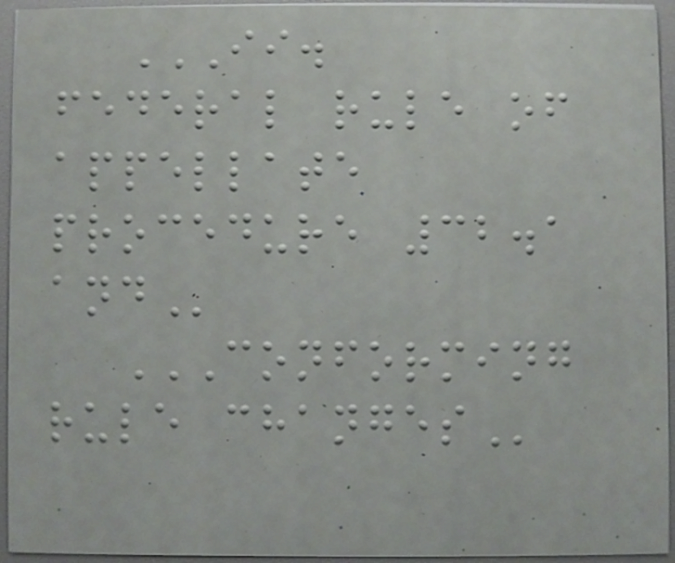II.
FEDERAL RULE OF
APPELLATE
PROCEDURE 32.1
AND
CONFORMING
RULE CHANGES
